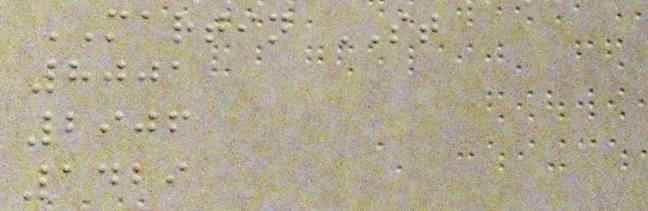MARTIN ST
8001
2906
1429
